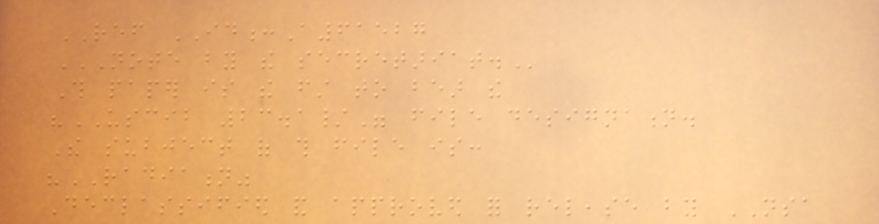REF ID:A61527
NOTE BY THE SECRETARIAT.
This paper is the first to bear the
"USCIB 23.1/" file designation.
The subject of this file is:
"RADIATION"
Declassified and approved for release by NSA
